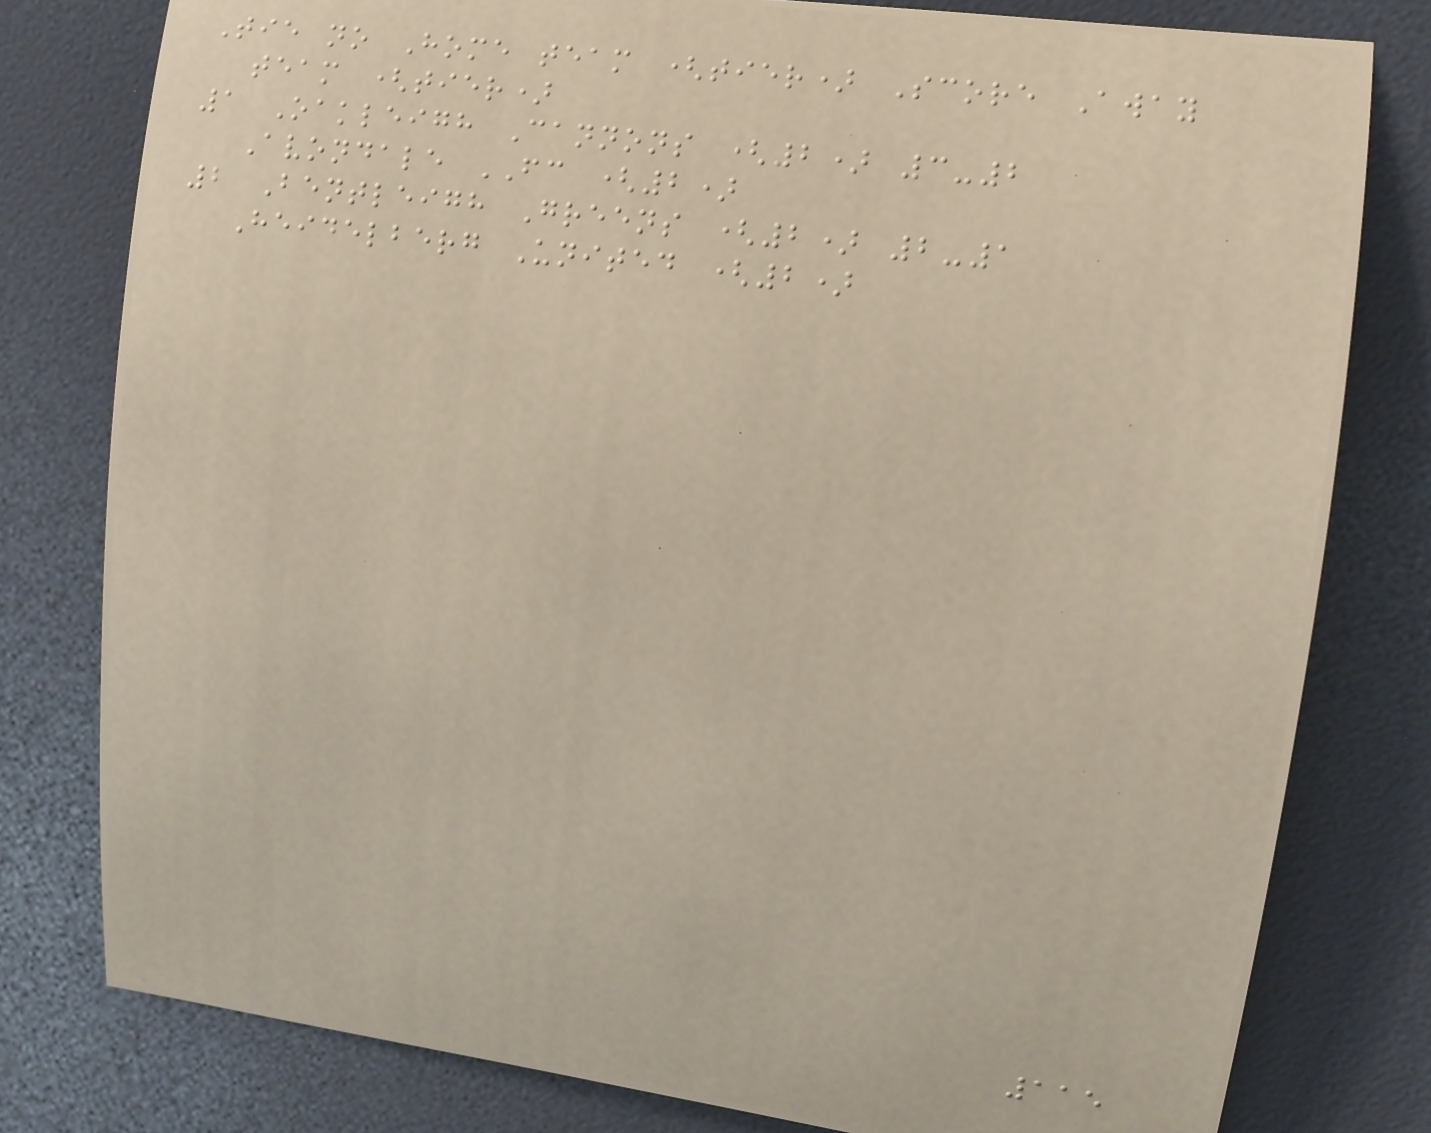Tie no Home team (tier) Score Away
team (tier)
1 Oakleigh Cannons (2) 3-2
Avondale FC (2)
2 Bentleigh Greens (2) 2-1
Heidelberg United (2)
115
